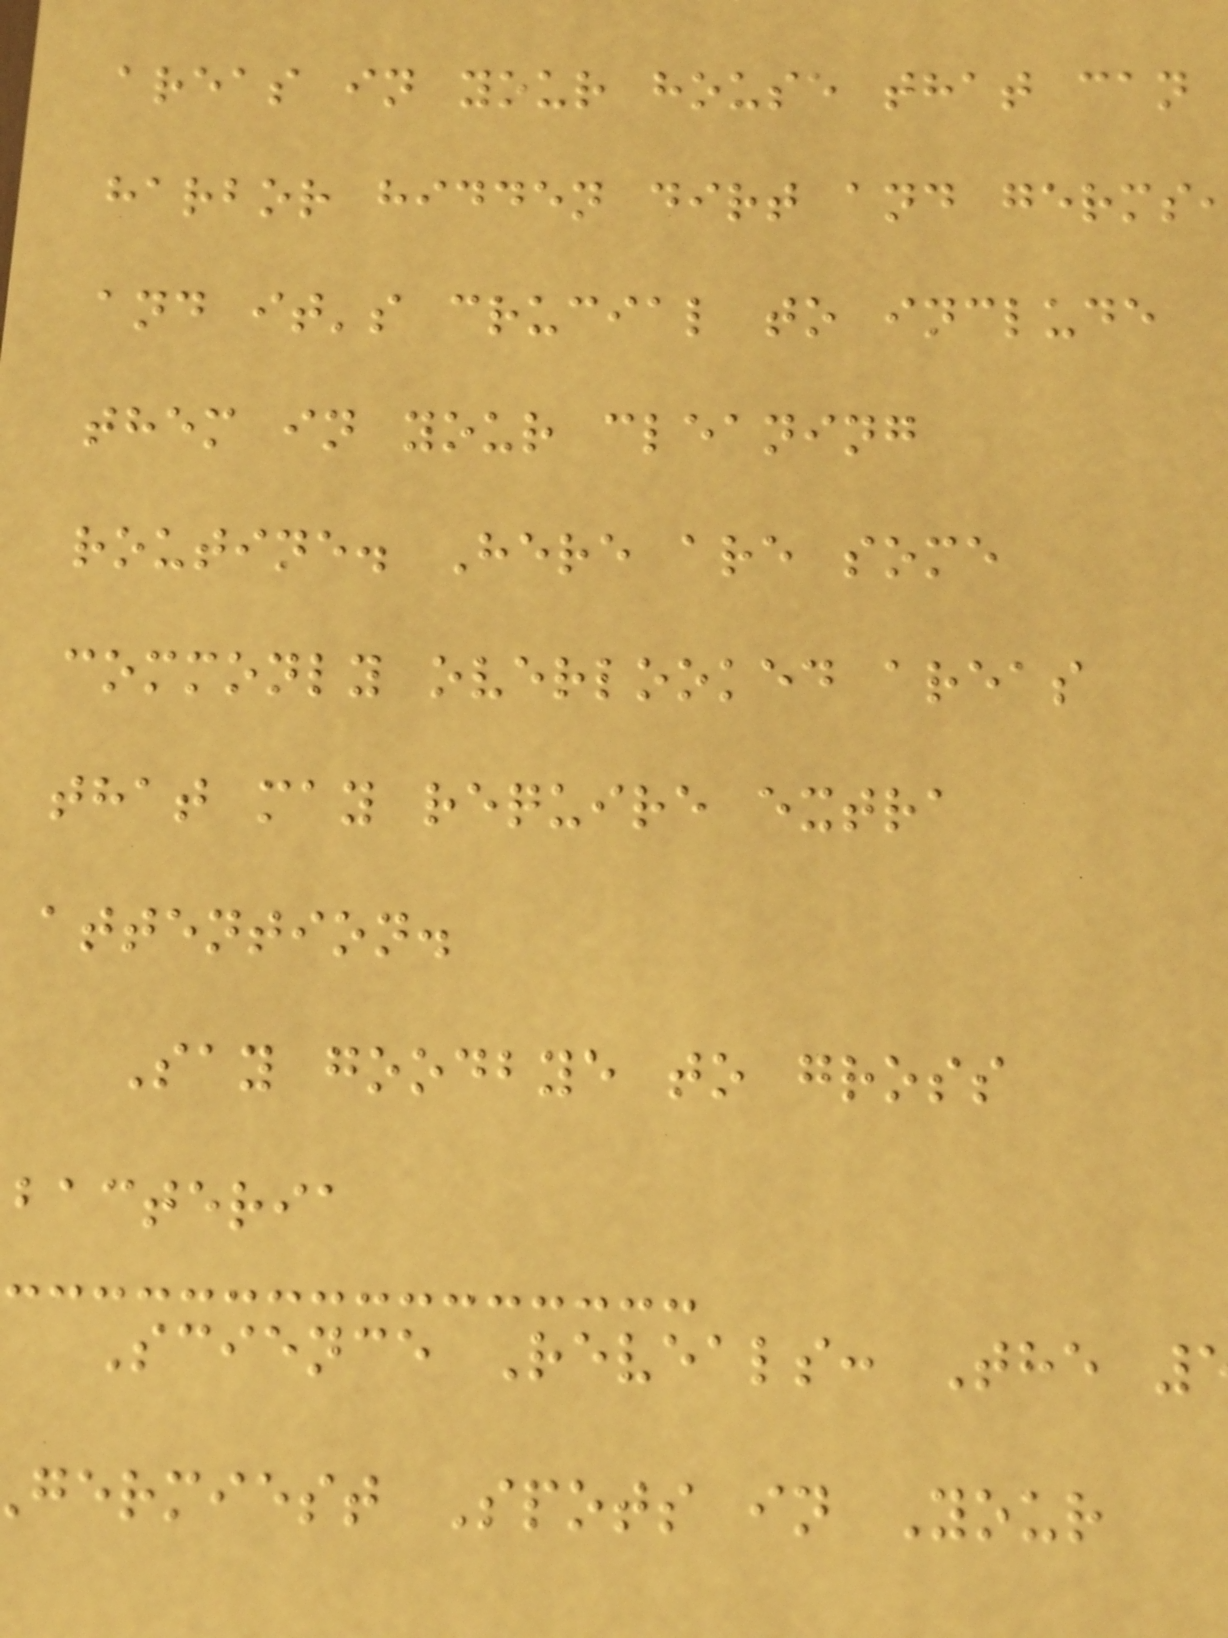areas in your house that can
harbor hidden dirt and germs
and it's crucial to include
them in your cleaning
routine. Here are some
commonly overlooked areas
that may require extra
attention.
Say goodbye to gross
bacteria
Science Reveals: The
germiest Spots in Your
